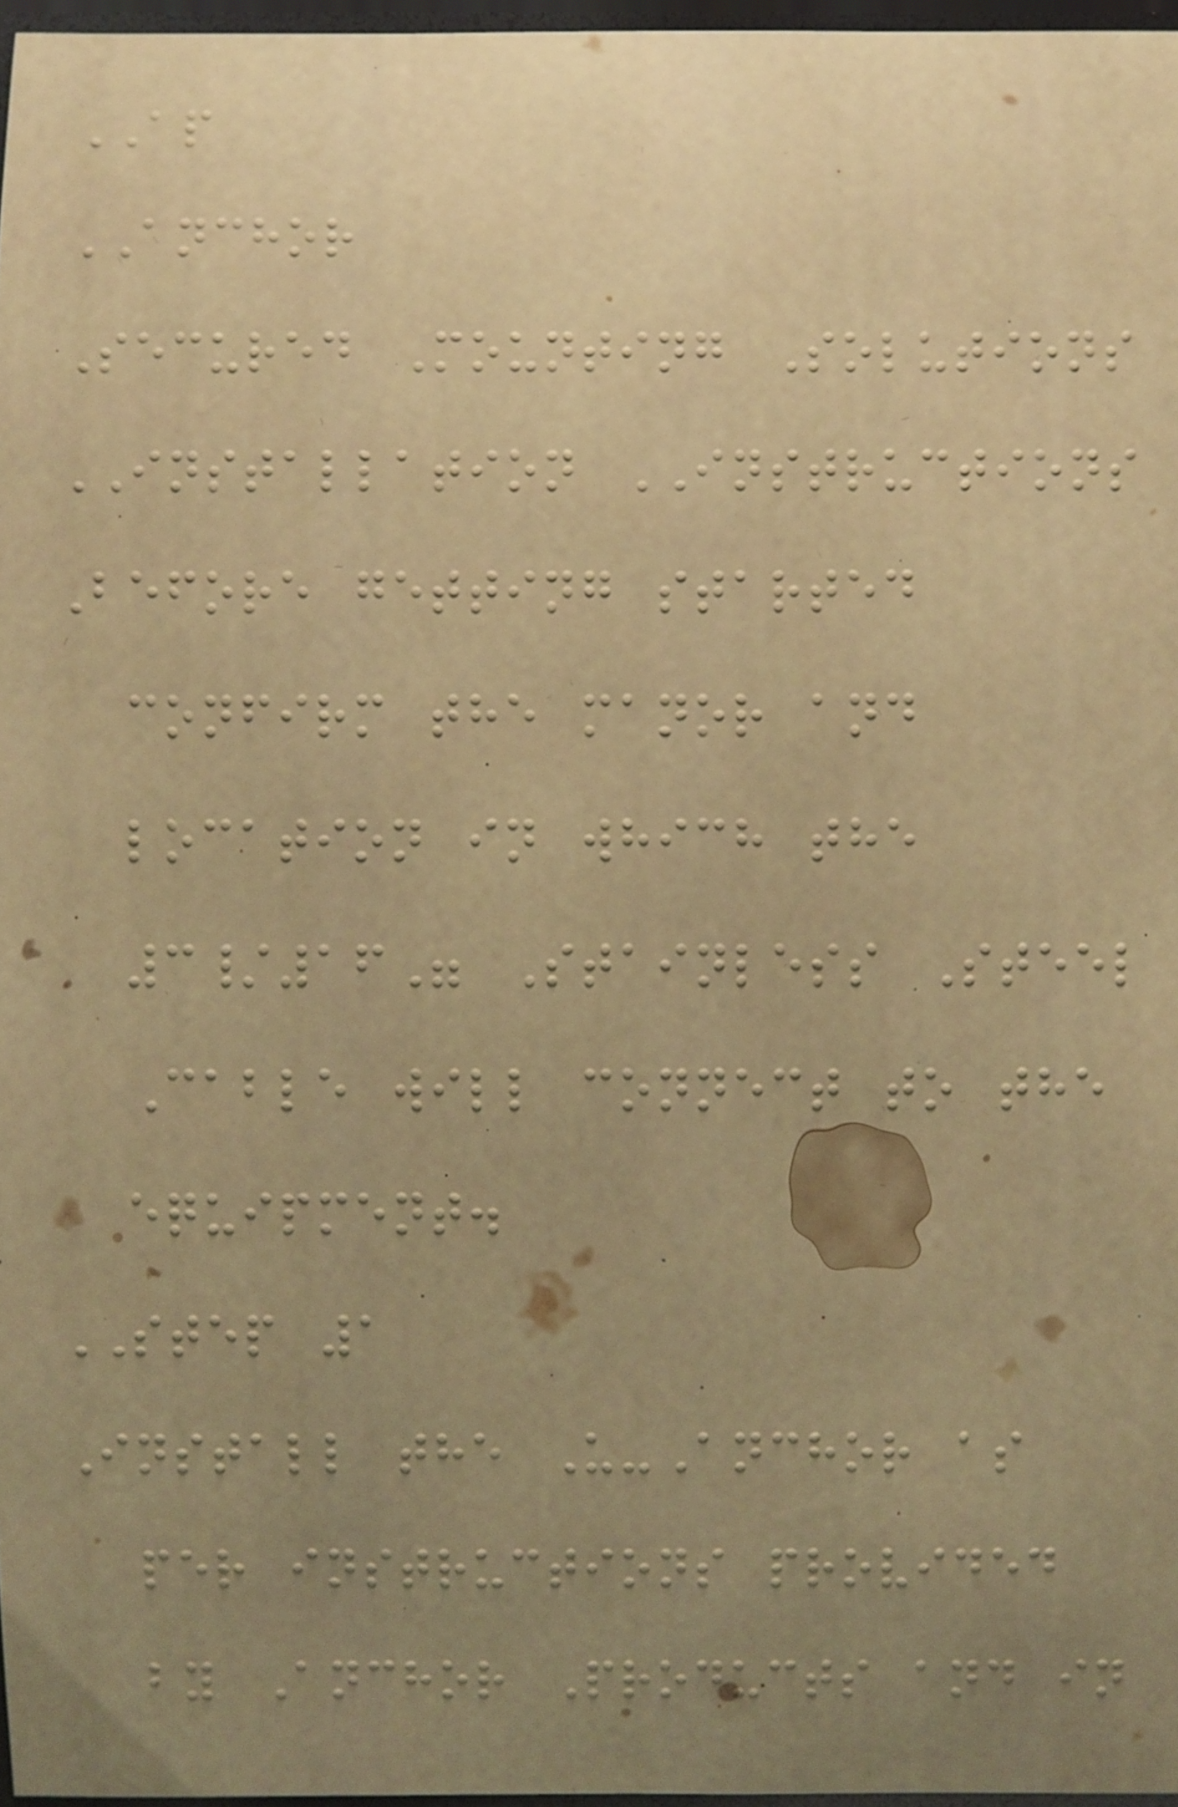AP
ANCHOR
Secured Mounting Solutions
INSTALLATION INSTRUCTIONS
Before getting started
confirm the manor and
location in which the
3/16" Stainless Steel
Cable will connect to the
equipment.
STEP 1
Install the U-Anchor as
per instructions provided
by Anchor Products and in
